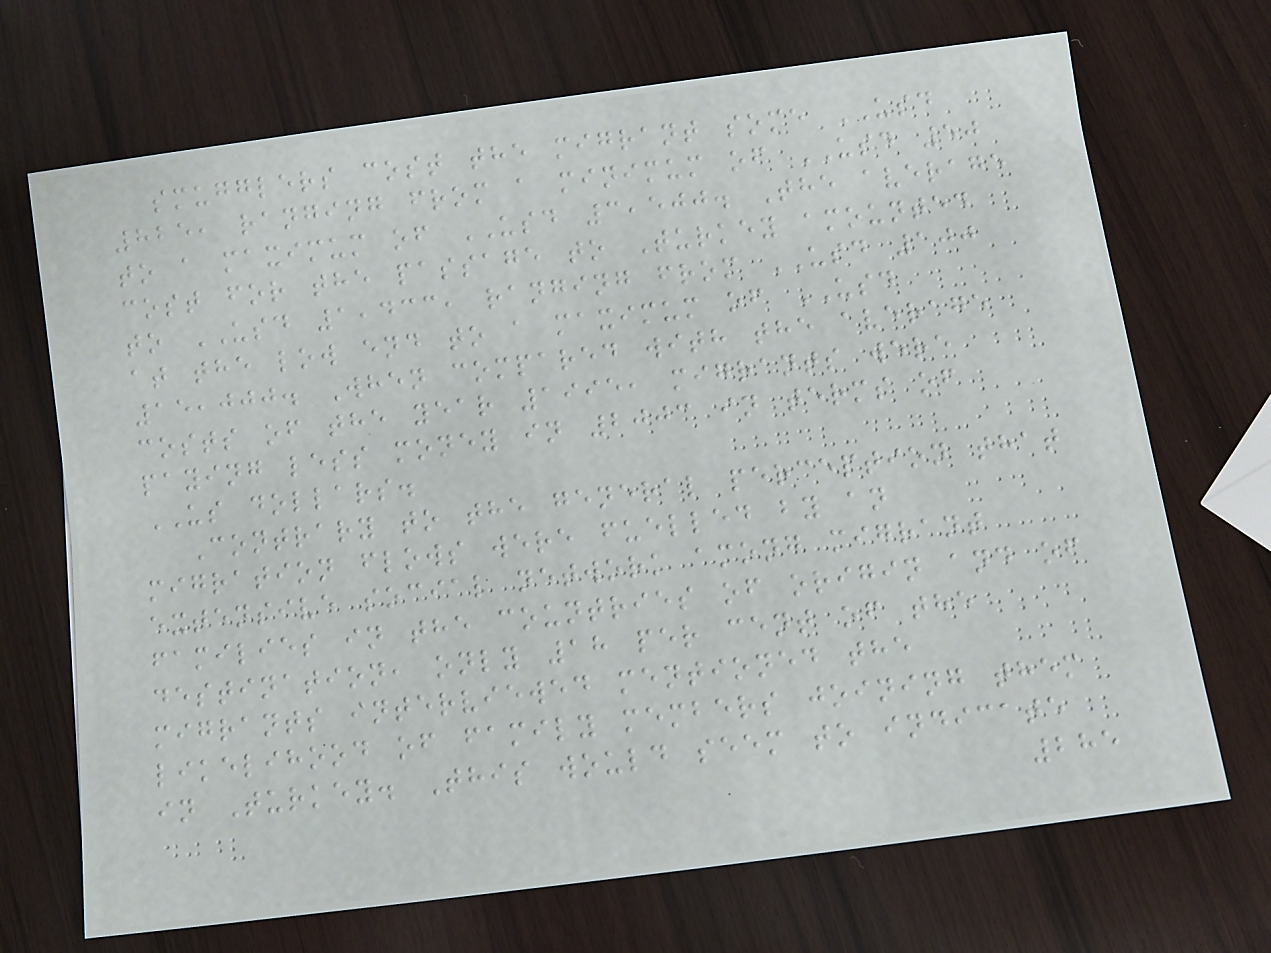smugglers cost the migrant some USD
825, ranging from a minimum of USD 50
to a maximum of USD 3,500. The average
cost for the passage to Turkey amounted
to USD 1,433, ranging from USD 100
at the low end to a maximum of USD
15,000. When compared with the average
costs of the year 1995, migrants were
paying less money in 2003 in terms of
US dollars.
Contrary to the general perception that
migration flows were fuelled by an
extensive social network among migrant
families in the countries of origin and of
destination, only 18 per cent of the
migrants interviewed mentioned the
likelihood of family members joining them
in Turkey. This would seem to indicate
285
